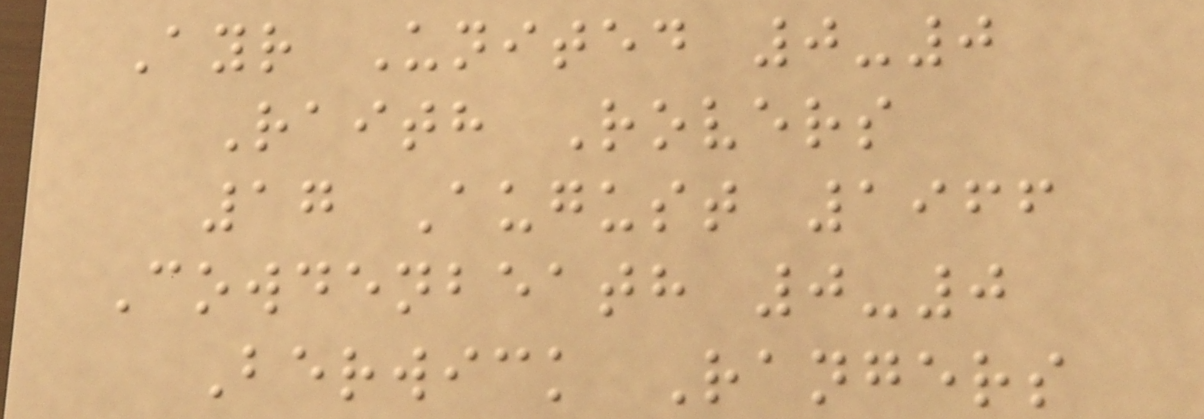Ayr United 0-0
Raith Rovers
17 August 1966
Cowdenbeath 0-0
Berwick Rangers
